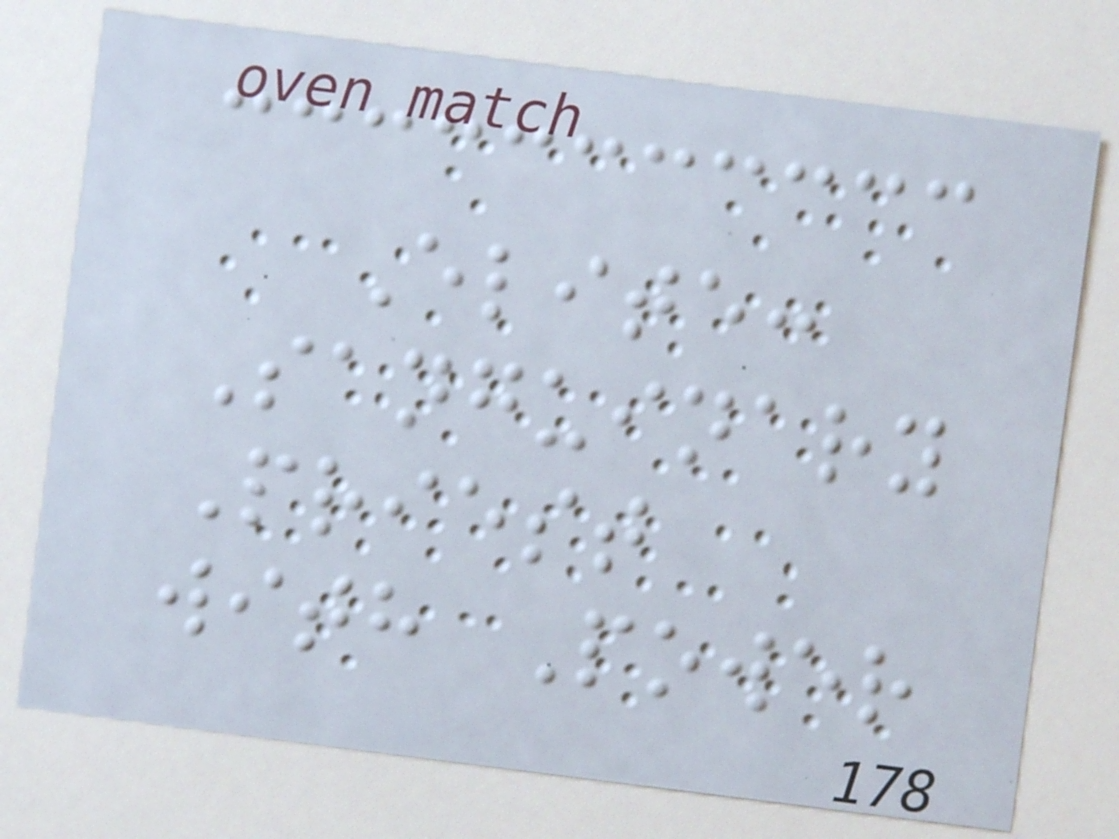Elite:
Sanguinary
Priest
with Power
